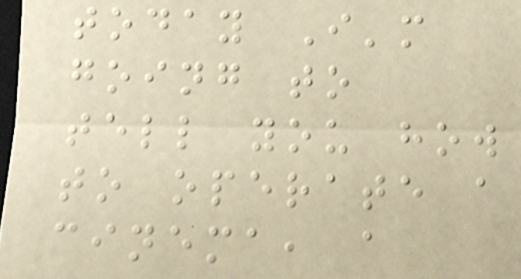today I'm
going to
tell you how
to operate a
cinema, a
